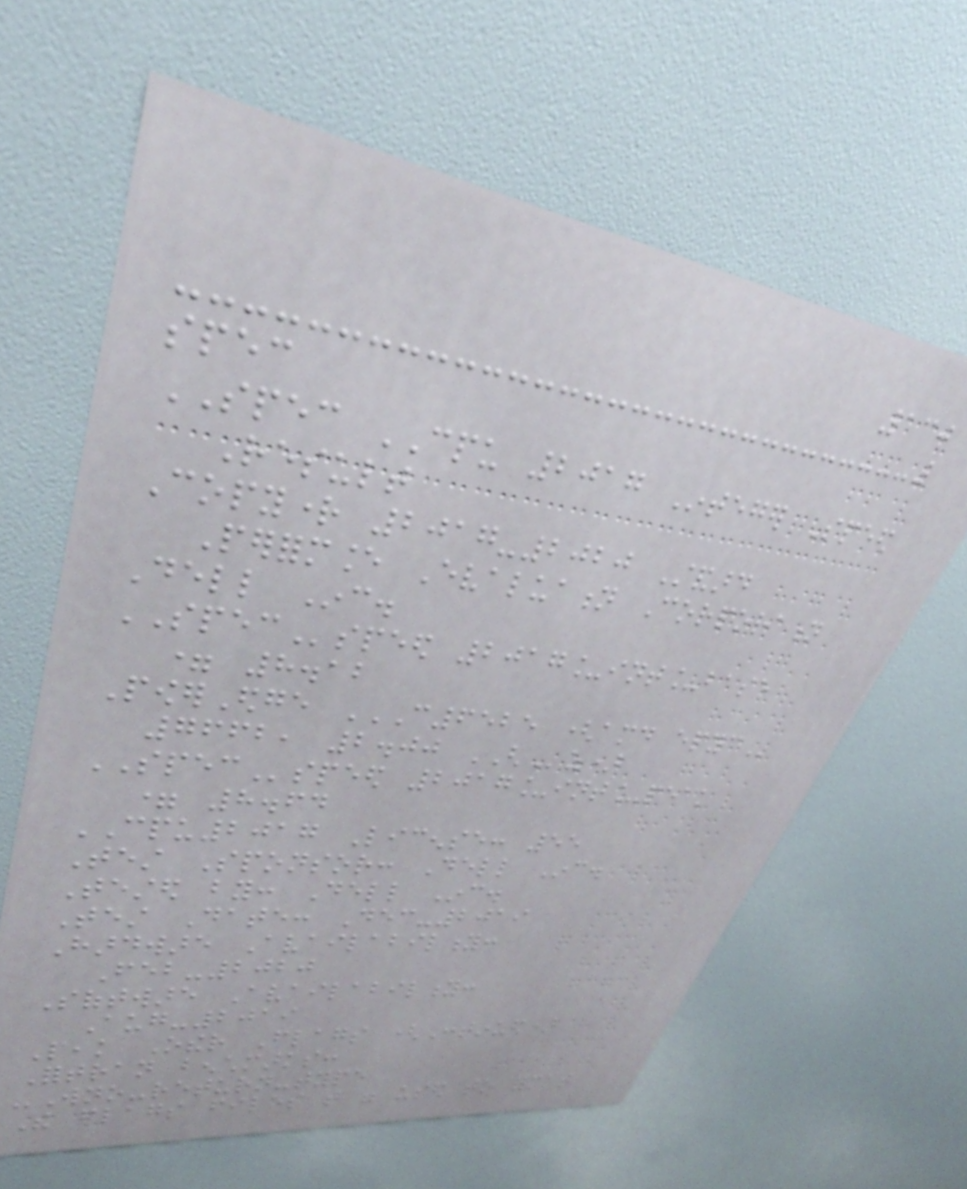130
spec
SPEC CPU 2017 Integer Speed
Result
Copyright 2017-2020 Standard
Performance Evaluation Corporation
Dell Inc.
SPECspeed 2017_int_base
= 8.12
PowerEdge C6525 (AMD EPYC
7662, 2.00 GHz)
SPECspeed 2017_int_peak
= 8.64
CPU2017 License: 55
Test Sponsor: Dell Inc.
Tested by: Dell Inc.
Test Date: Dec-2019
Hardware Availability:
Feb-2020
Software Availability:
Aug-2019
Peak Other Flags (Continued)
Fortran benchmarks:
-Wno-return-type
The flags files that were used to format
